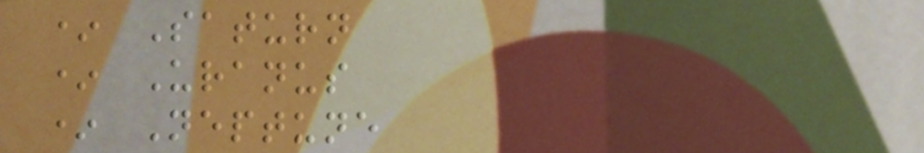* Saturn
* Uranus
* Neptune
